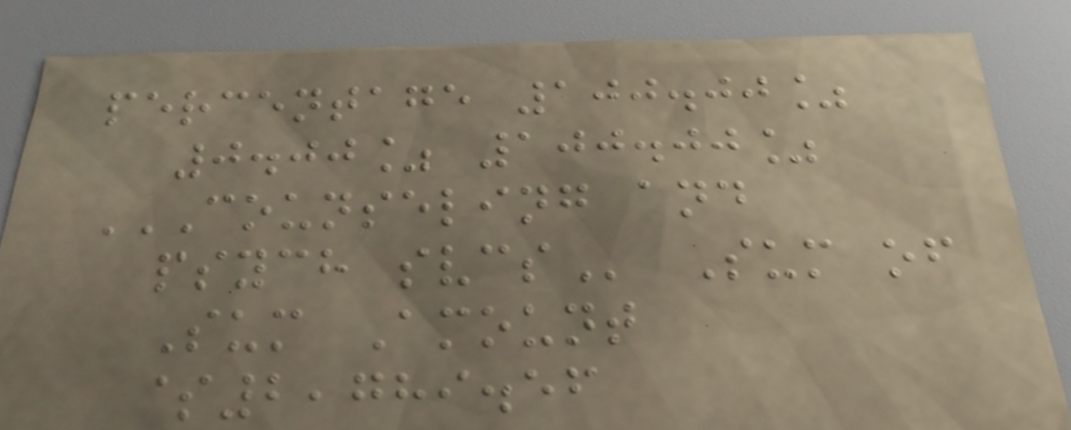percentage 100.00%
0.00% 100.00%
COUNSELING AND
PSYCH SVCS Sum of
Sum Amount
$2,789.56
